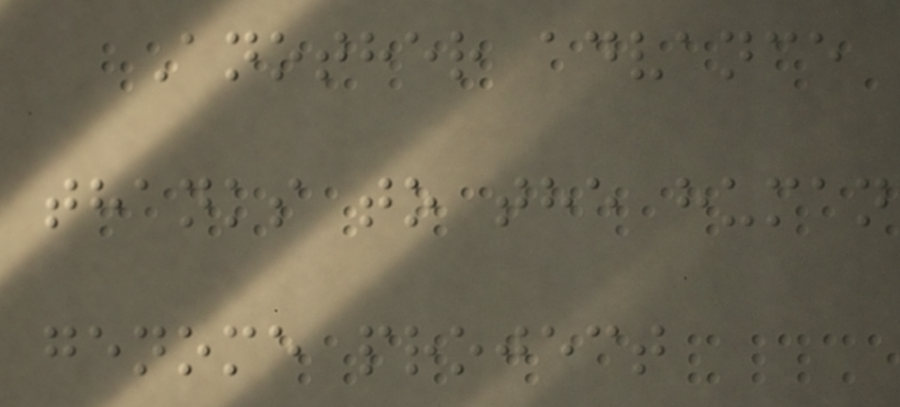Another advance
thanks to the human
genome project
